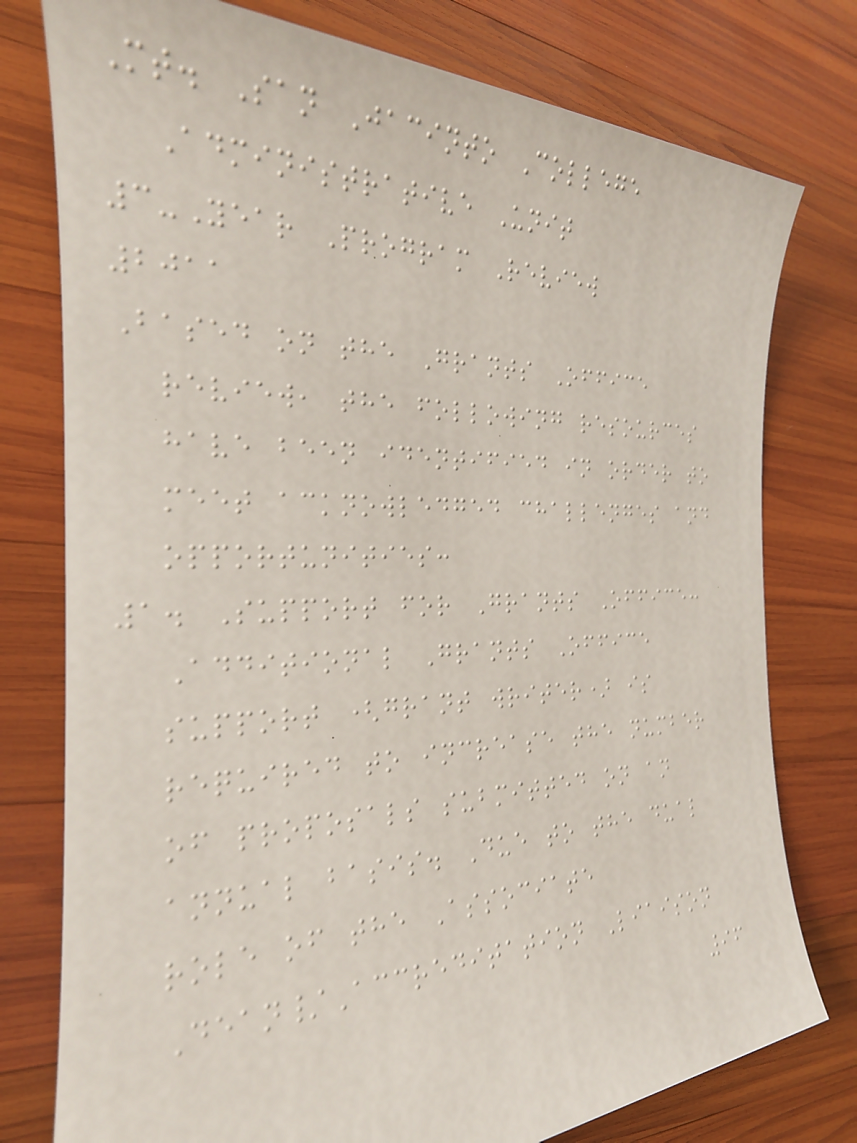Mt. San Jacinto College
Administrative Unit
3-Year Program Review
2011
Based on the Grants Office
review, the following resources
have been identified in order to
meet acknowledged challenges and
opportunities:
1. Support for Grants Office:
Additional Grants Office
support (grant writer) is
required to increase the number
of proposals submitted on an
annual basis. Due to the dual
role of the Associate
Dean/Accreditation Liaison
96
